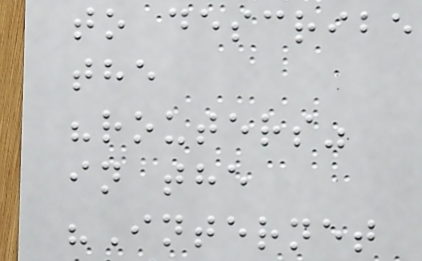to describe
the
"routers"
in the
"Internet
